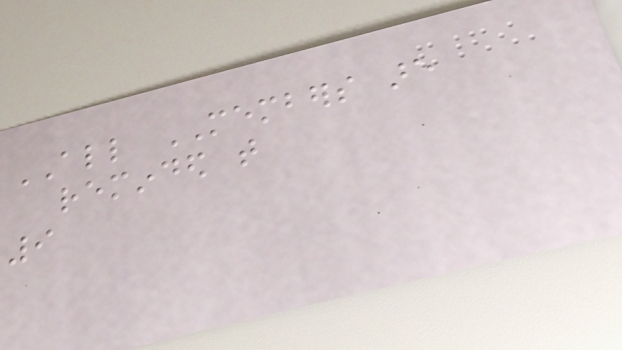ALL MEMBERS are
reminded that
9
